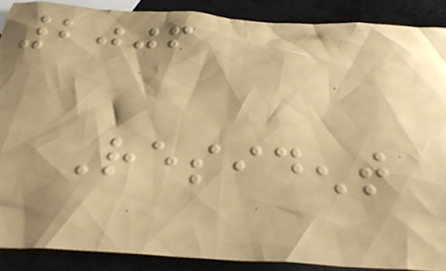2006
Resident
